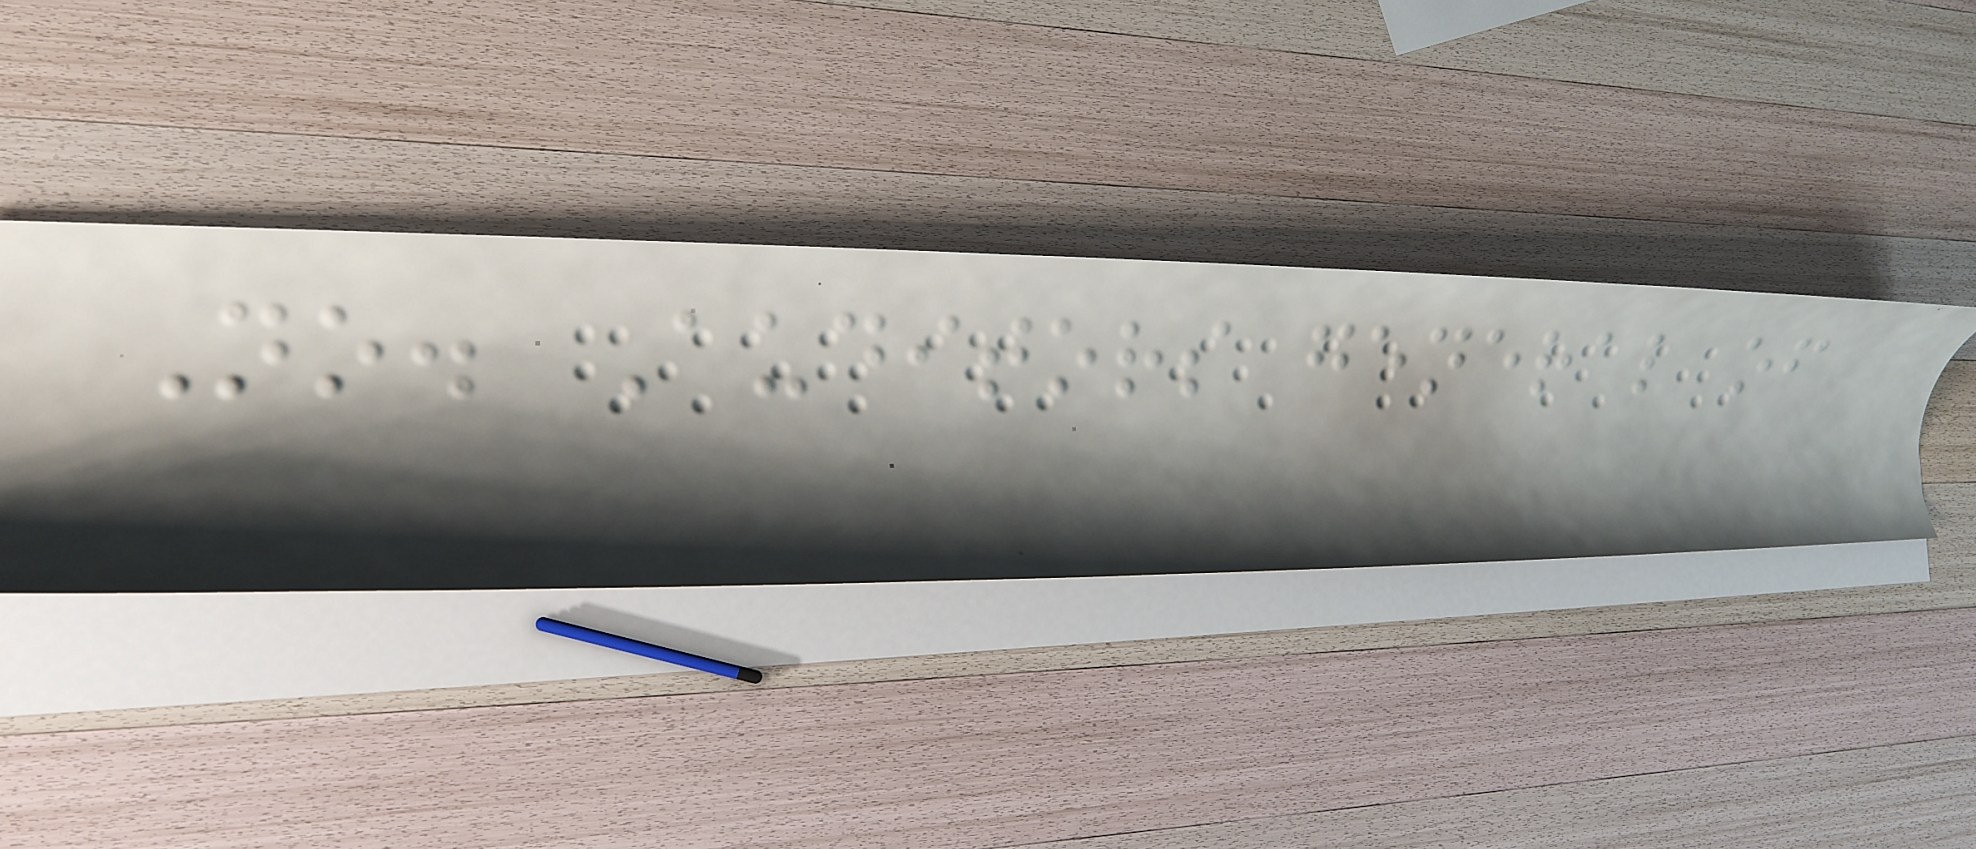No. Auditors general of
